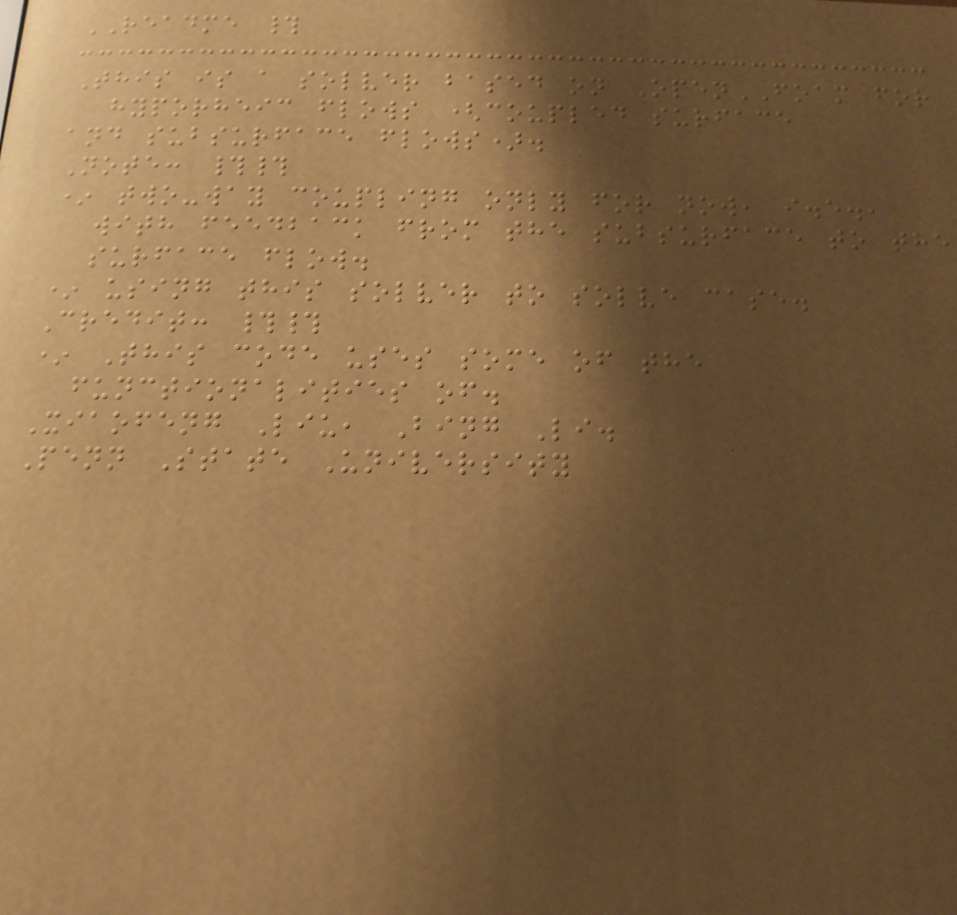README #
This is a solver based on OpenFOAM for
hyporheic flows (coupled surface
and subsurface flows).
Note: ##
* two-way coupling only for now, i.e.,
with feedback from the subsurface to the
surface flow.
* using this solver to solve case.
Credit: ##
* This code uses some of the
functionalities of.
Xiaofeng Liu, Bing Li.
Penn State University
